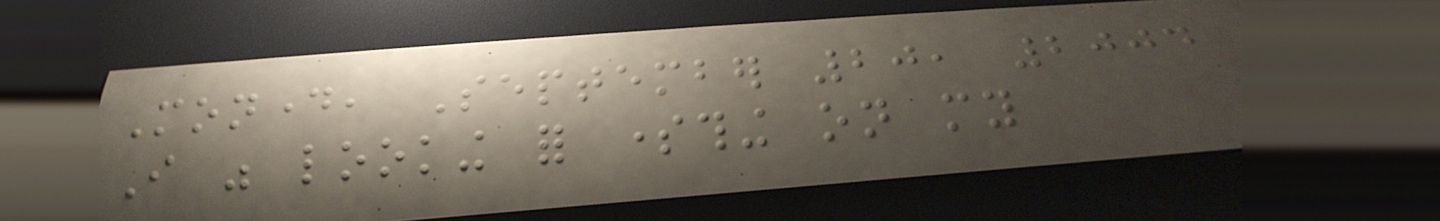Monday, September 20, 2004
I was looking for something on my
